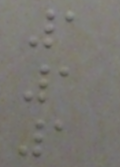1
1
1
